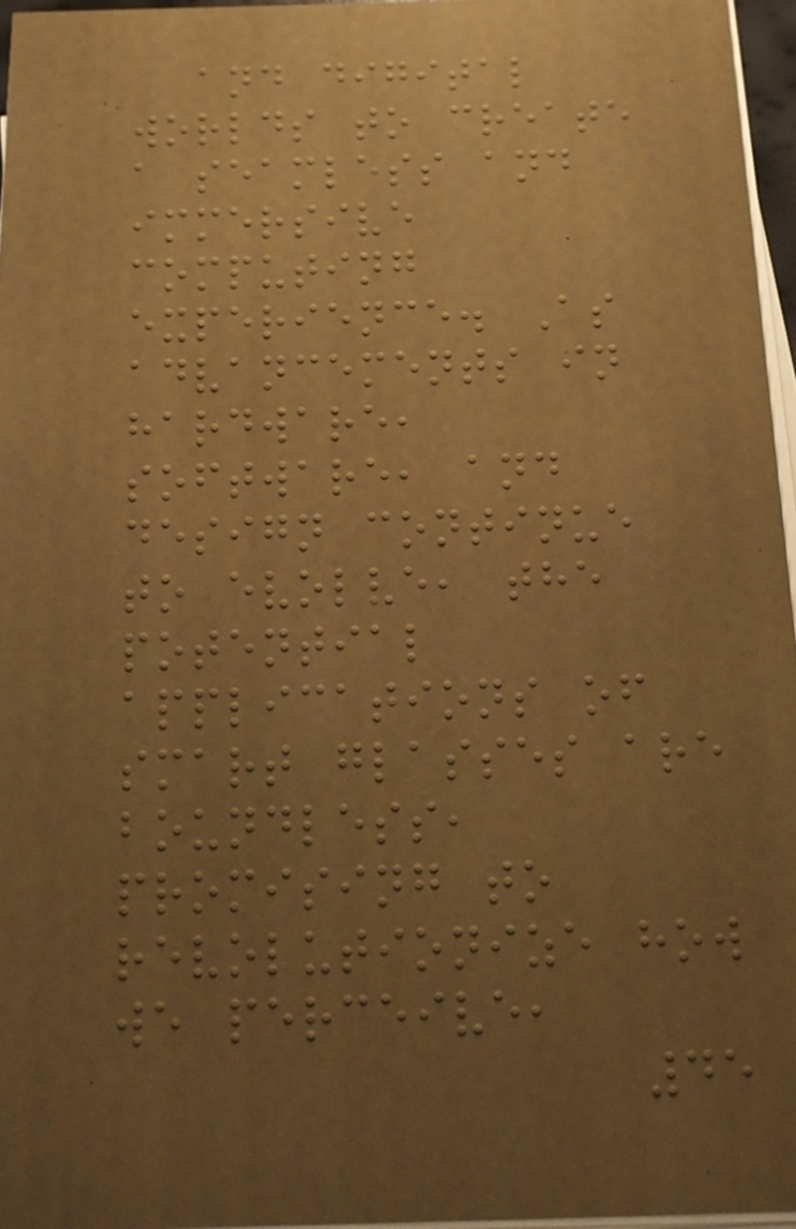and digital
worlds to create
a seamless and
immersive
computing
experience. As
advancements in
hardware,
software, and
design continue
to evolve, the
potential
applications of
smart glasses are
boundless,
promising to
revolutionize how
we perceive,
45
